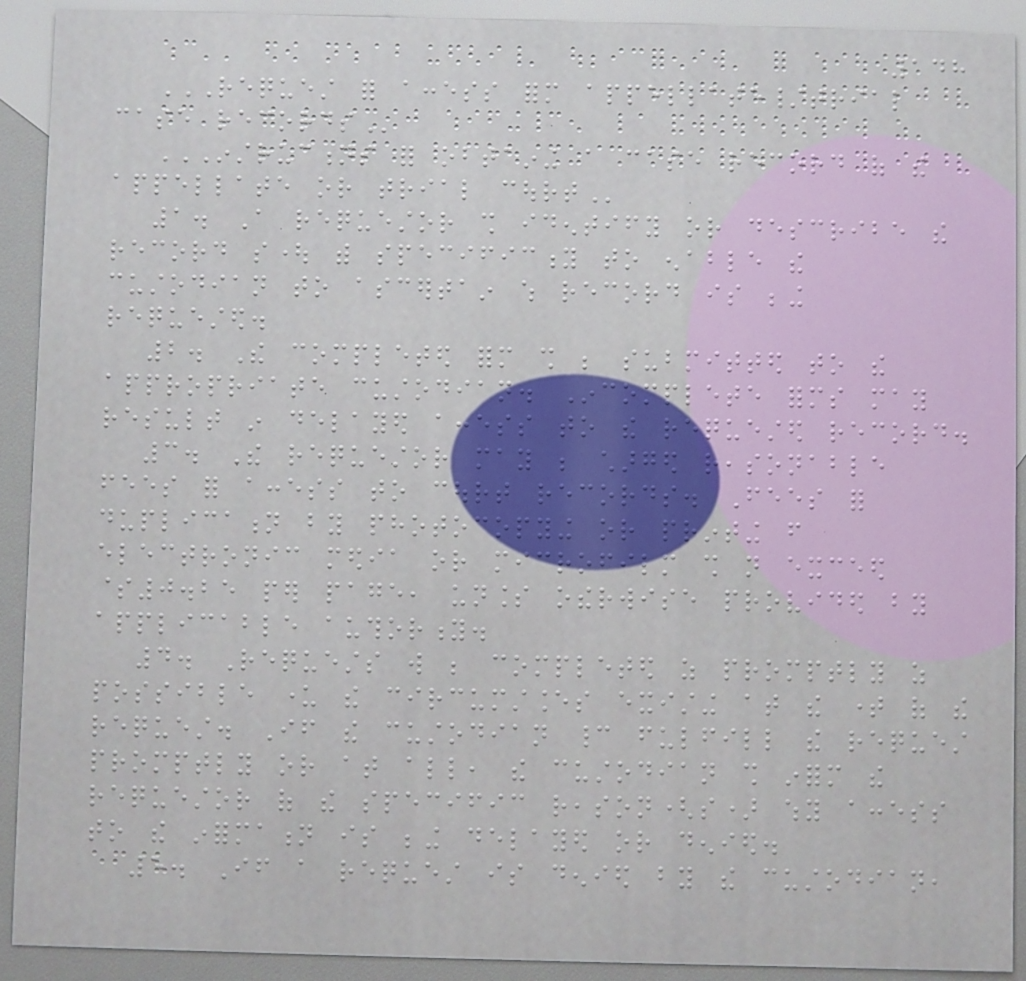148
REQUEST FOR ACCESS FORM APPELLATE/TRIAL
CASE RECORDS
INSTRUCTIONS FOR OBTAINING A CASE RECORD OF THE
APPELLATE OR TRIAL COURT
1. A requestor shall identify or describe the
record sought with specificity to enable the
custodian to ascertain which record is being
requested.
2. The completed form shall be submitted to the
appropriate custodian. Incomplete forms may
result in delayed access to the requested record.
3. The requestor may be charged reasonable
fees for access to court records. Fees for
duplication by photocopying or printing from
electronic media or microfilm shall not exceed
$0.25 per page, unless otherwise provided by
applicable authority.
4. Requests will be completed as promptly as
possible under the circumstances existing at the time of the
request. If the custodian cannot fulfill the request
promptly or at all, the custodian shall inform the
requestor of the specific reason(s) why access
to the information is being delayed or denied.
5. If a request is denied by the custodian,
